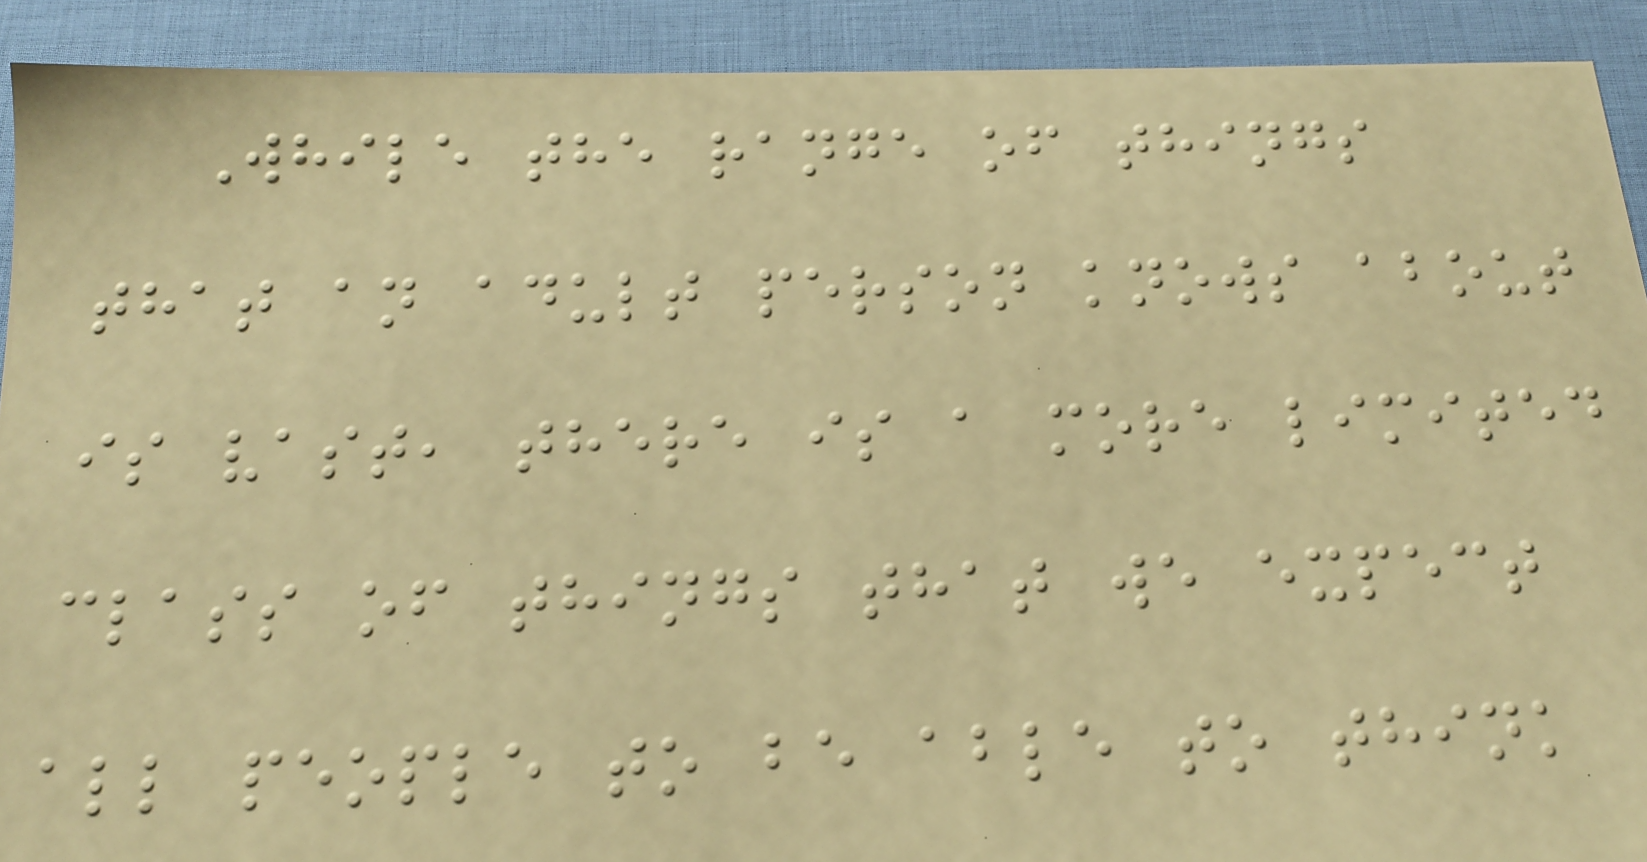While the range of things
that an adult person knows about
is vast, there is a more limited
class of things that we expect
all people to be able to think
